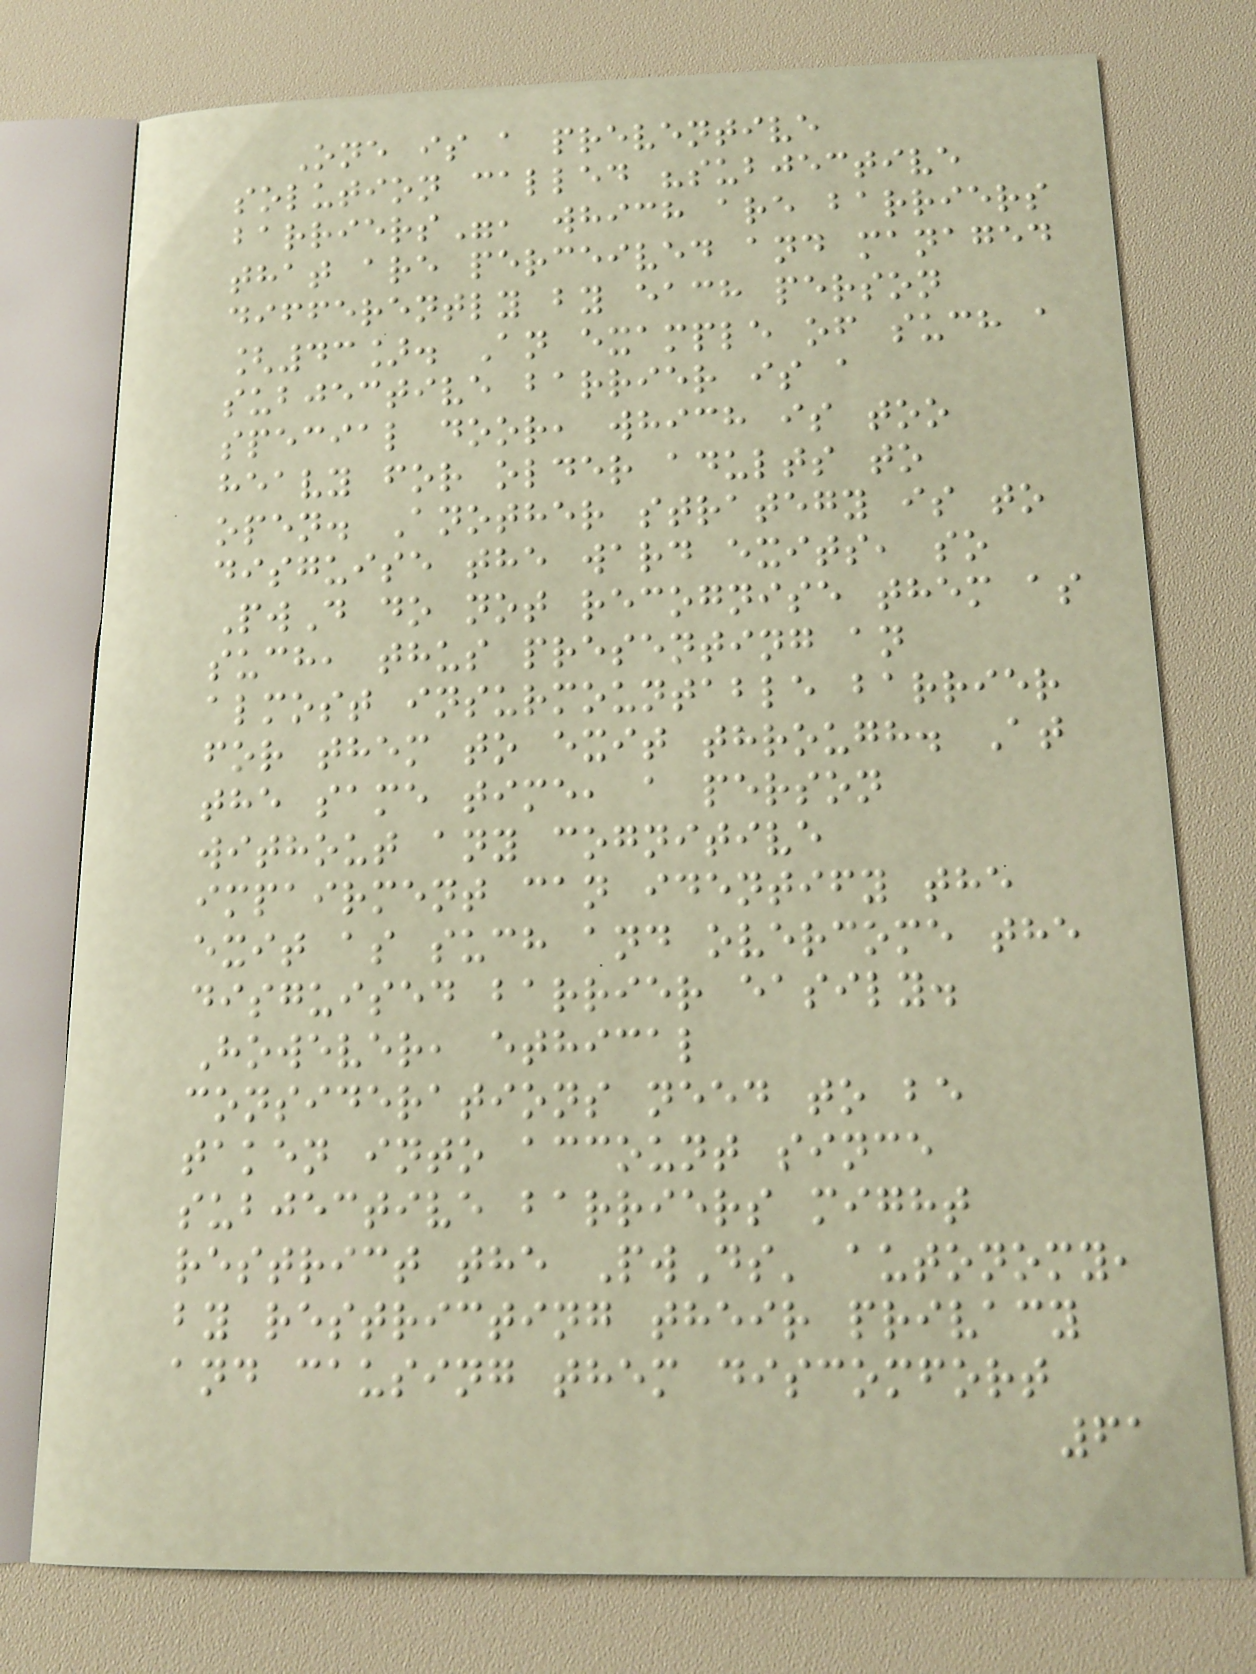One is a preventive
solution called "subjective
barriers", which are barriers
that are perceived and managed
differently by each person
[43]. An example of such a
subjective barrier is a
special door, which is too
heavy for older adults to
open. Another strategy is to
disguise the ward exits, so
PwD do not recognise them as
such, thus presenting an
almost insurmountable barrier
for them to exit through. At
the same time, a person
without any cognitive
impairment can identify the
exit as such and overcome the
disguised barrier easily.
However, ethical
considerations need to be
taken into account since
subjective barriers might
restrict the PwDs' autonomy,
by restricting their privacy
and causing them discomfort
61
